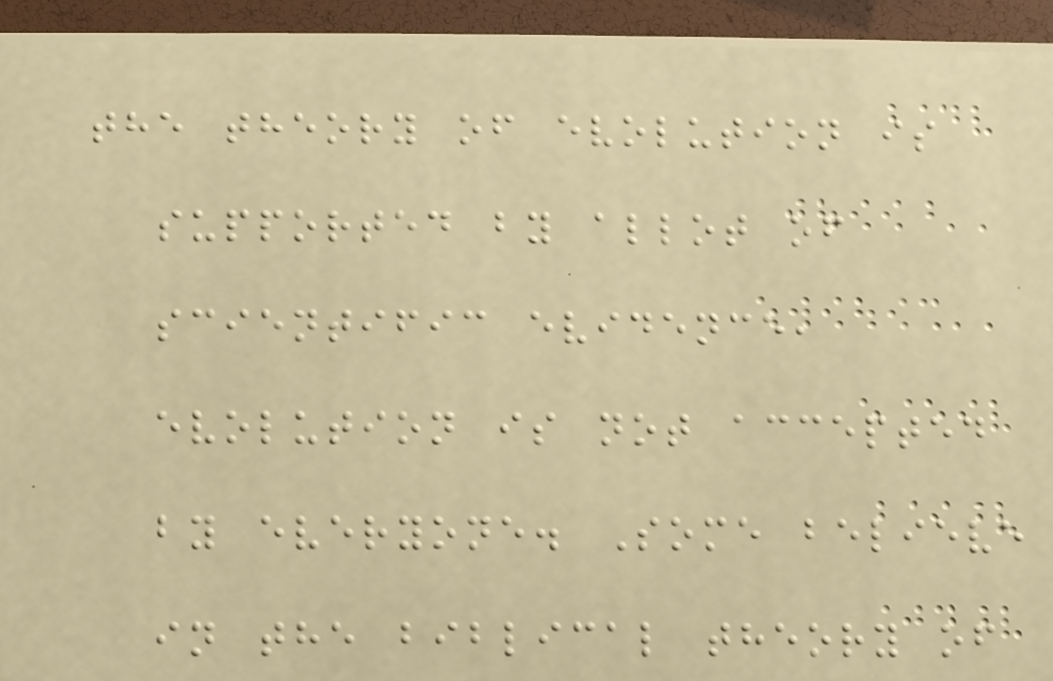the theory of evolution is
supported by allot of
scientific evidence,
evolution is not accepted
by everyone. Some believe
in the biblical theory of
